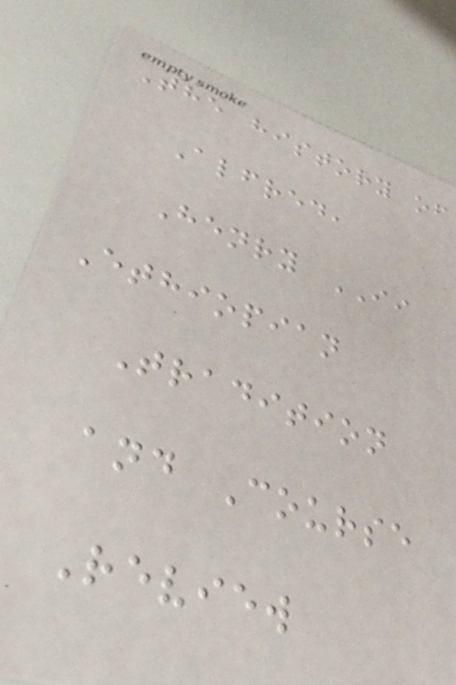The history of
Alfred,
Henry II
Ethiopian
Tradition
and Course
Review
